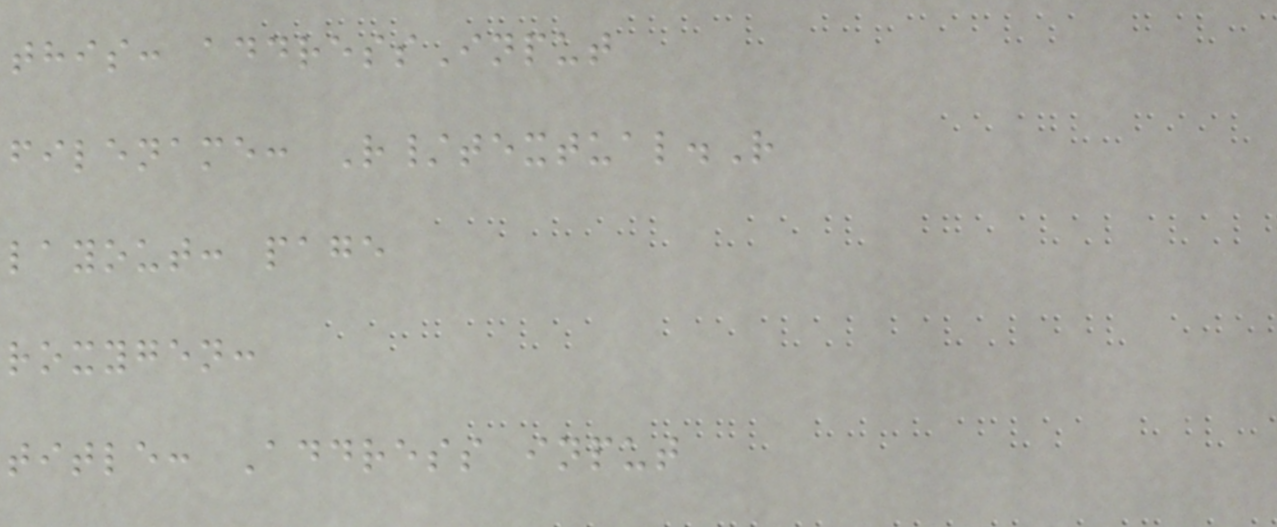this: addressInput
filename: R/textual.R
layout: page
roxygen:
title: Address input
